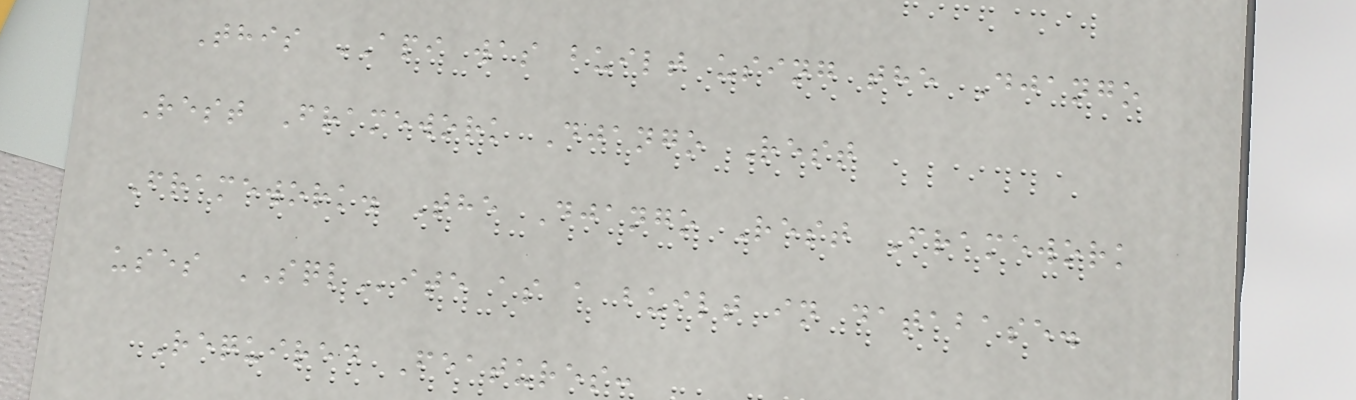This API was built using the Django
Rest Framework Django Rest
Framework. The Django Rest Framework
uses SQLite as a built in database.
Required Features:
